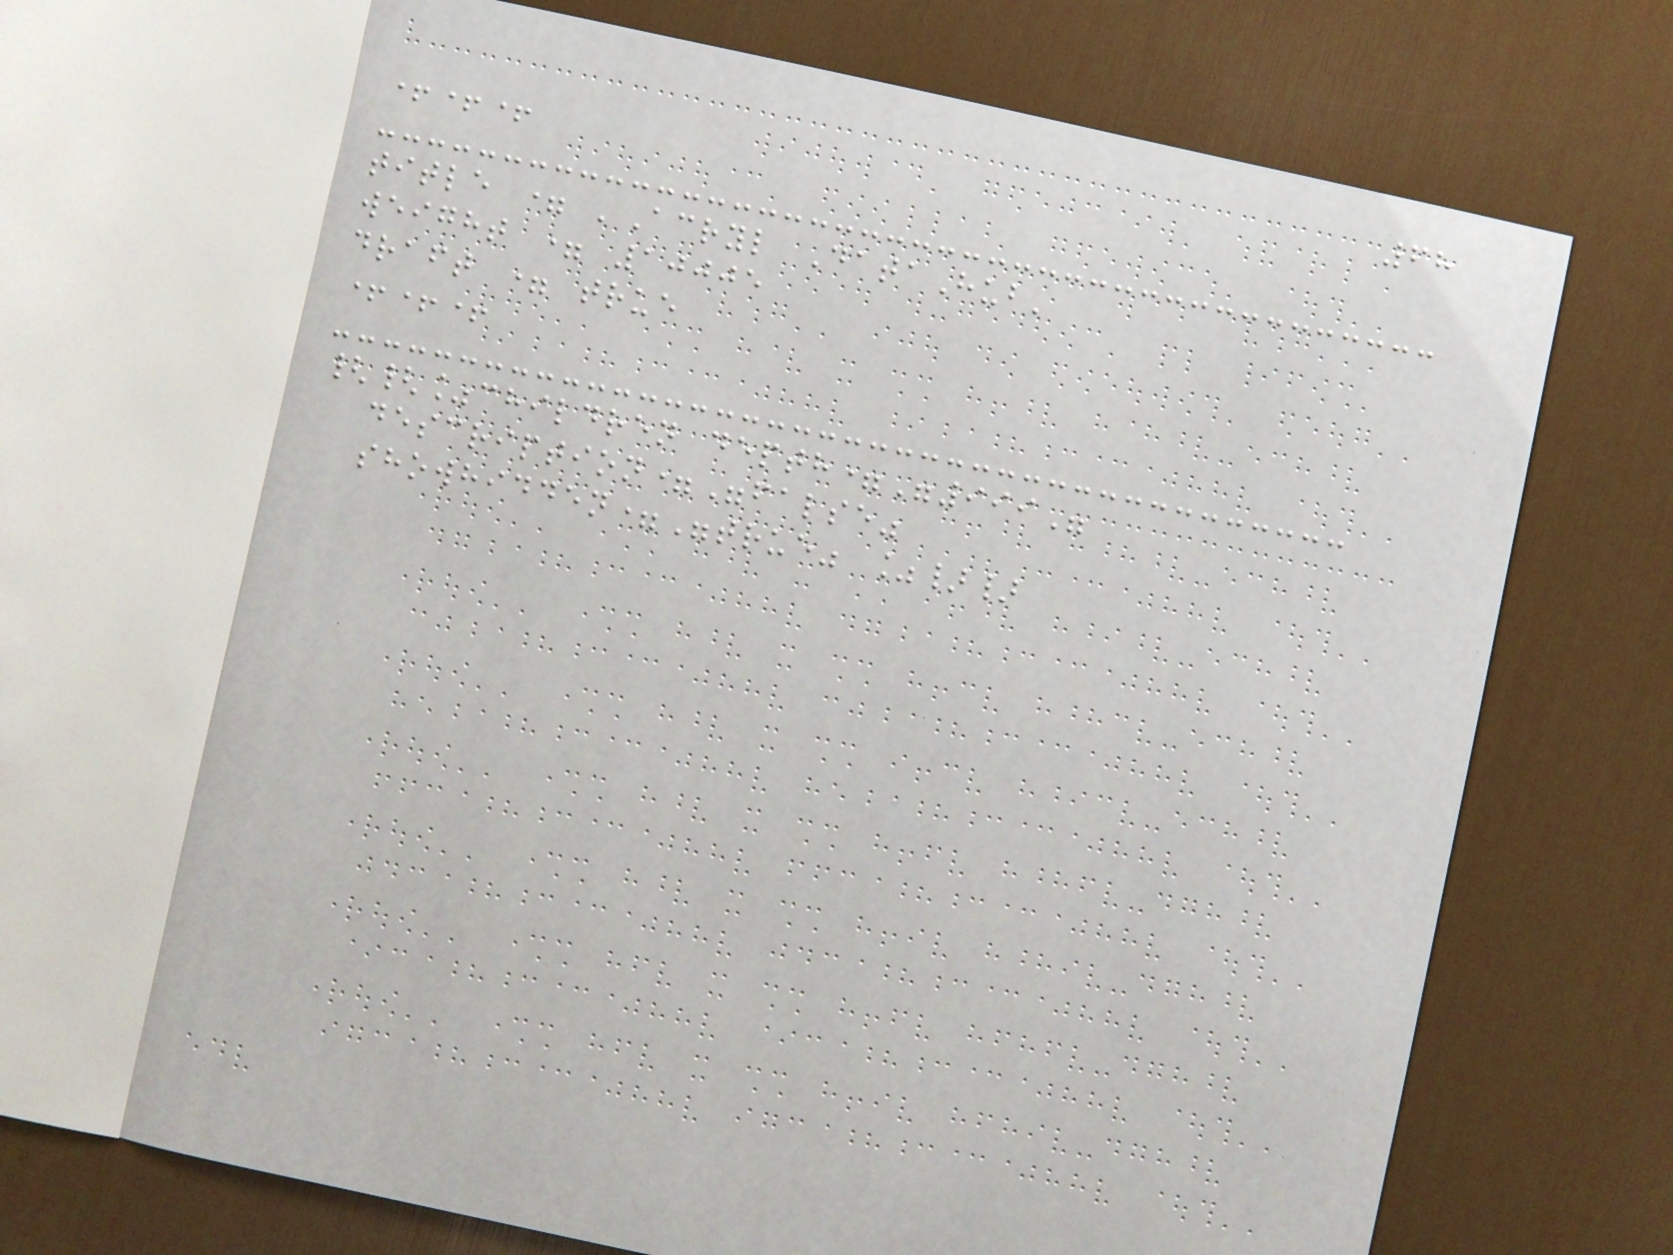68
+++
title = 'Acryl DataHub'
weight = 10005
draft = true
+++
{{%children depth="999"
description="false"
showhidden="true" %}}
